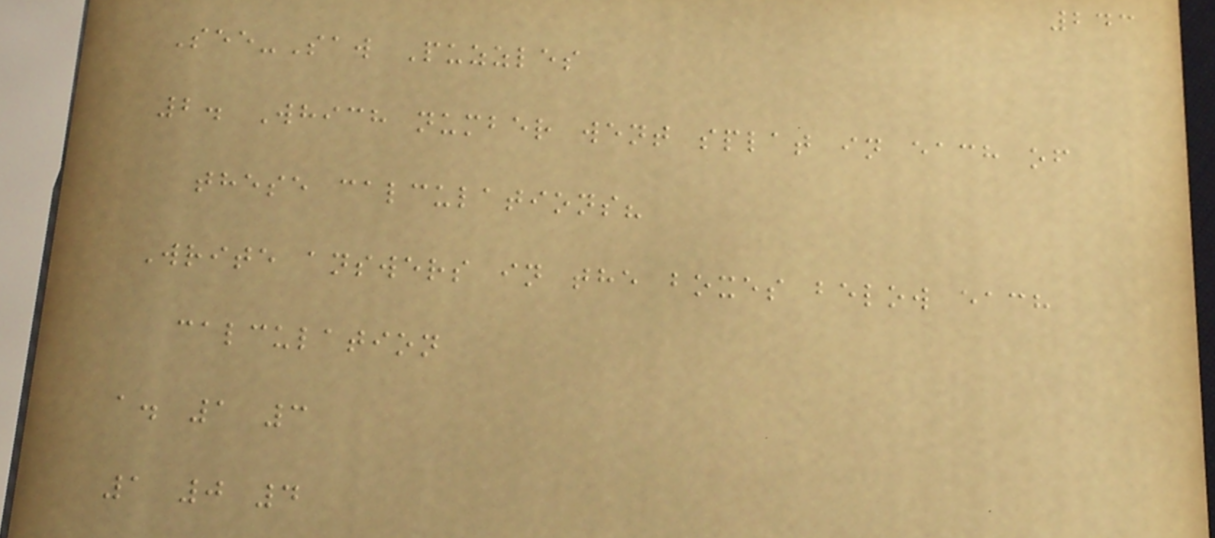243
See-Saw Puzzles
2. Which number went splat in each of
these calculations?
Write answers in the boxes below each
calculation
a. 1 3
1 0 4
